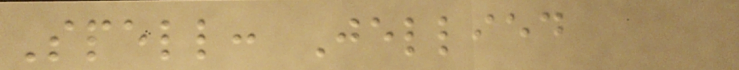Spell: Jellied
